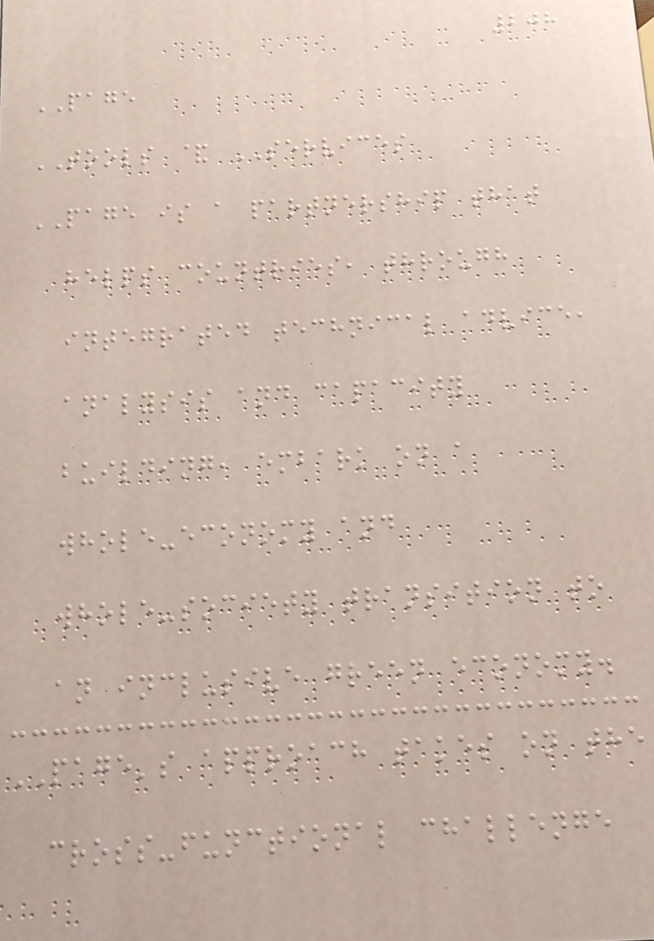208
PAGE
TOOLS & SERVICES
PAGE is a partnership that
helps countries, through
integrated technical advice,
analysis and capacity
building, embark on a
whole-economy and
whole-society transition to
an inclusive green economy.
PAGE's approach takes on the
cross-functional challenge
